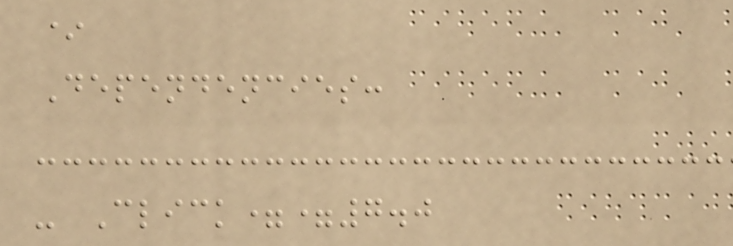*
Dependencies:
- Click==7.0
